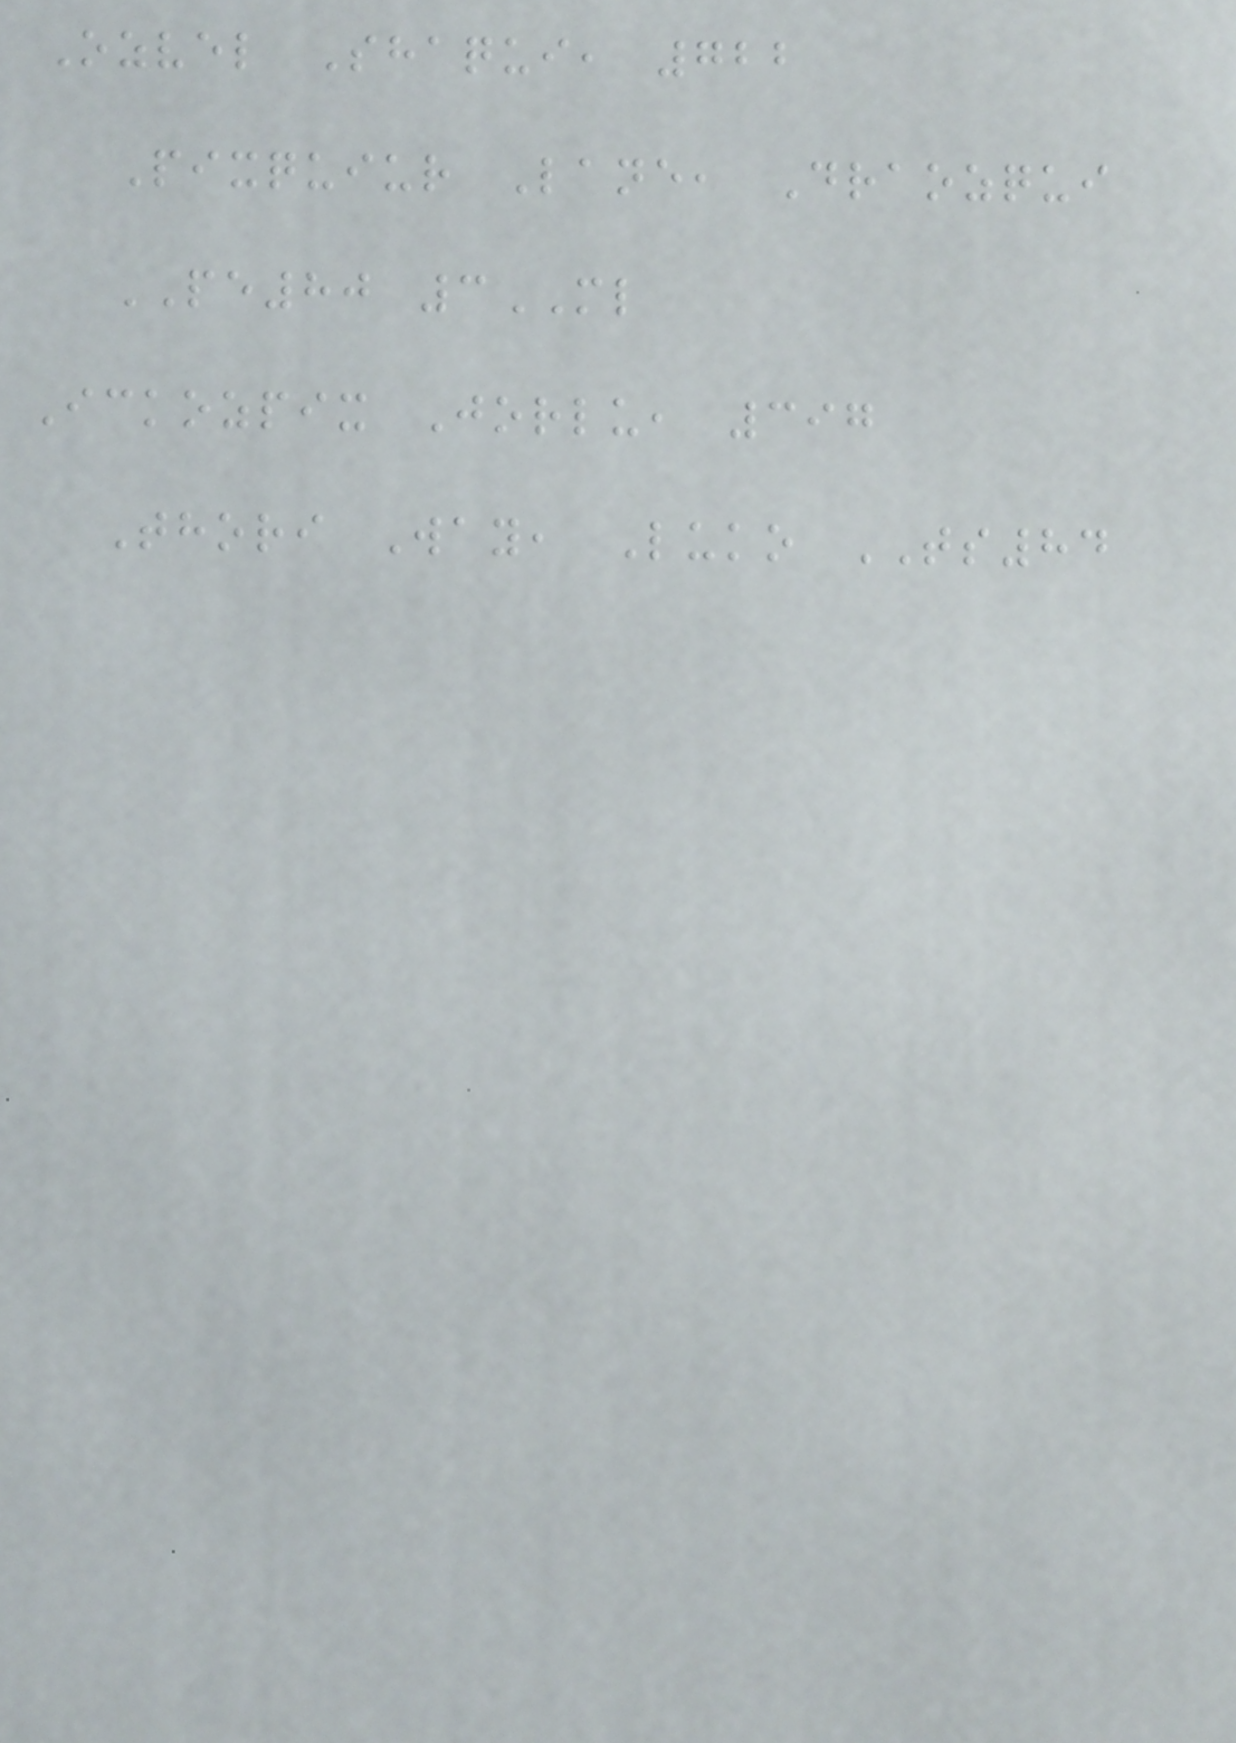Ozvel Shaqui, 722
Pixquiur Lane, Draozqui
PE80 3ML
Ickozpix Jorlu, 397
Thori Way, Luko TS84
